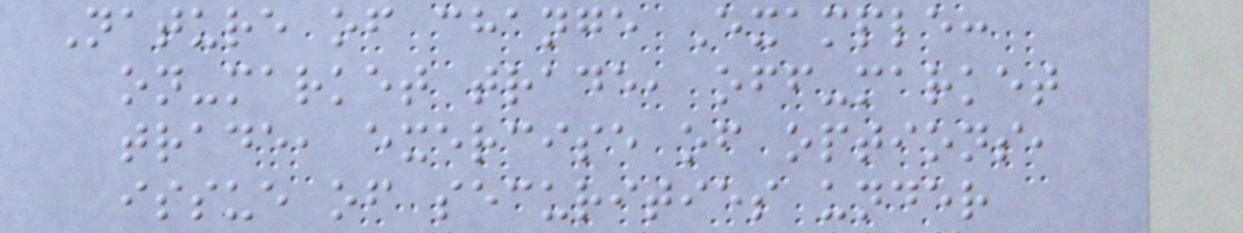Nature of change Example:
on-market trade, off-market
trade, exercise of options,
issue of securities under
